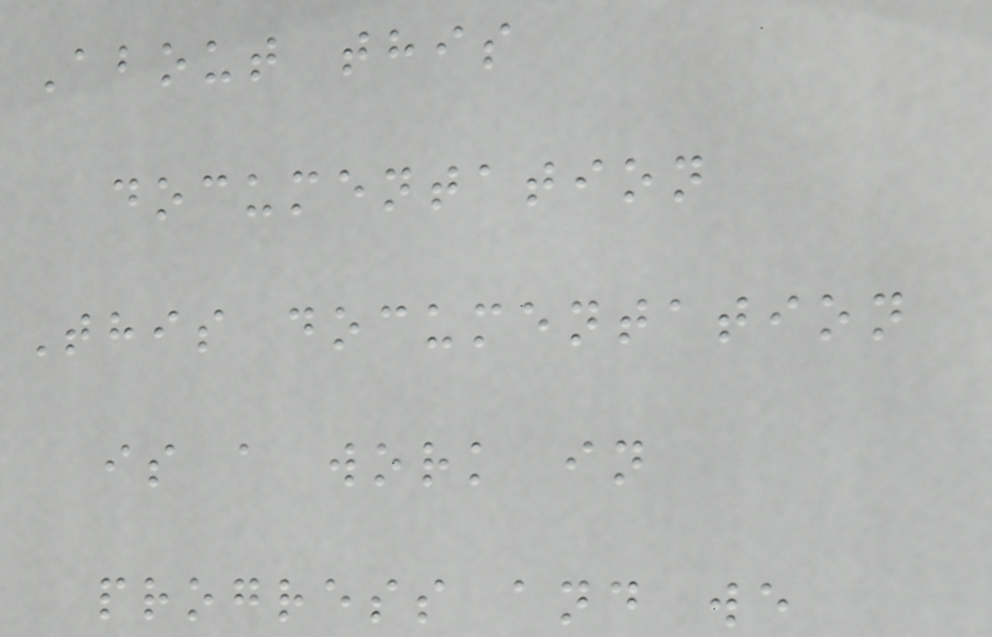About this
documentation
This documentation
is a work in
progress and we
